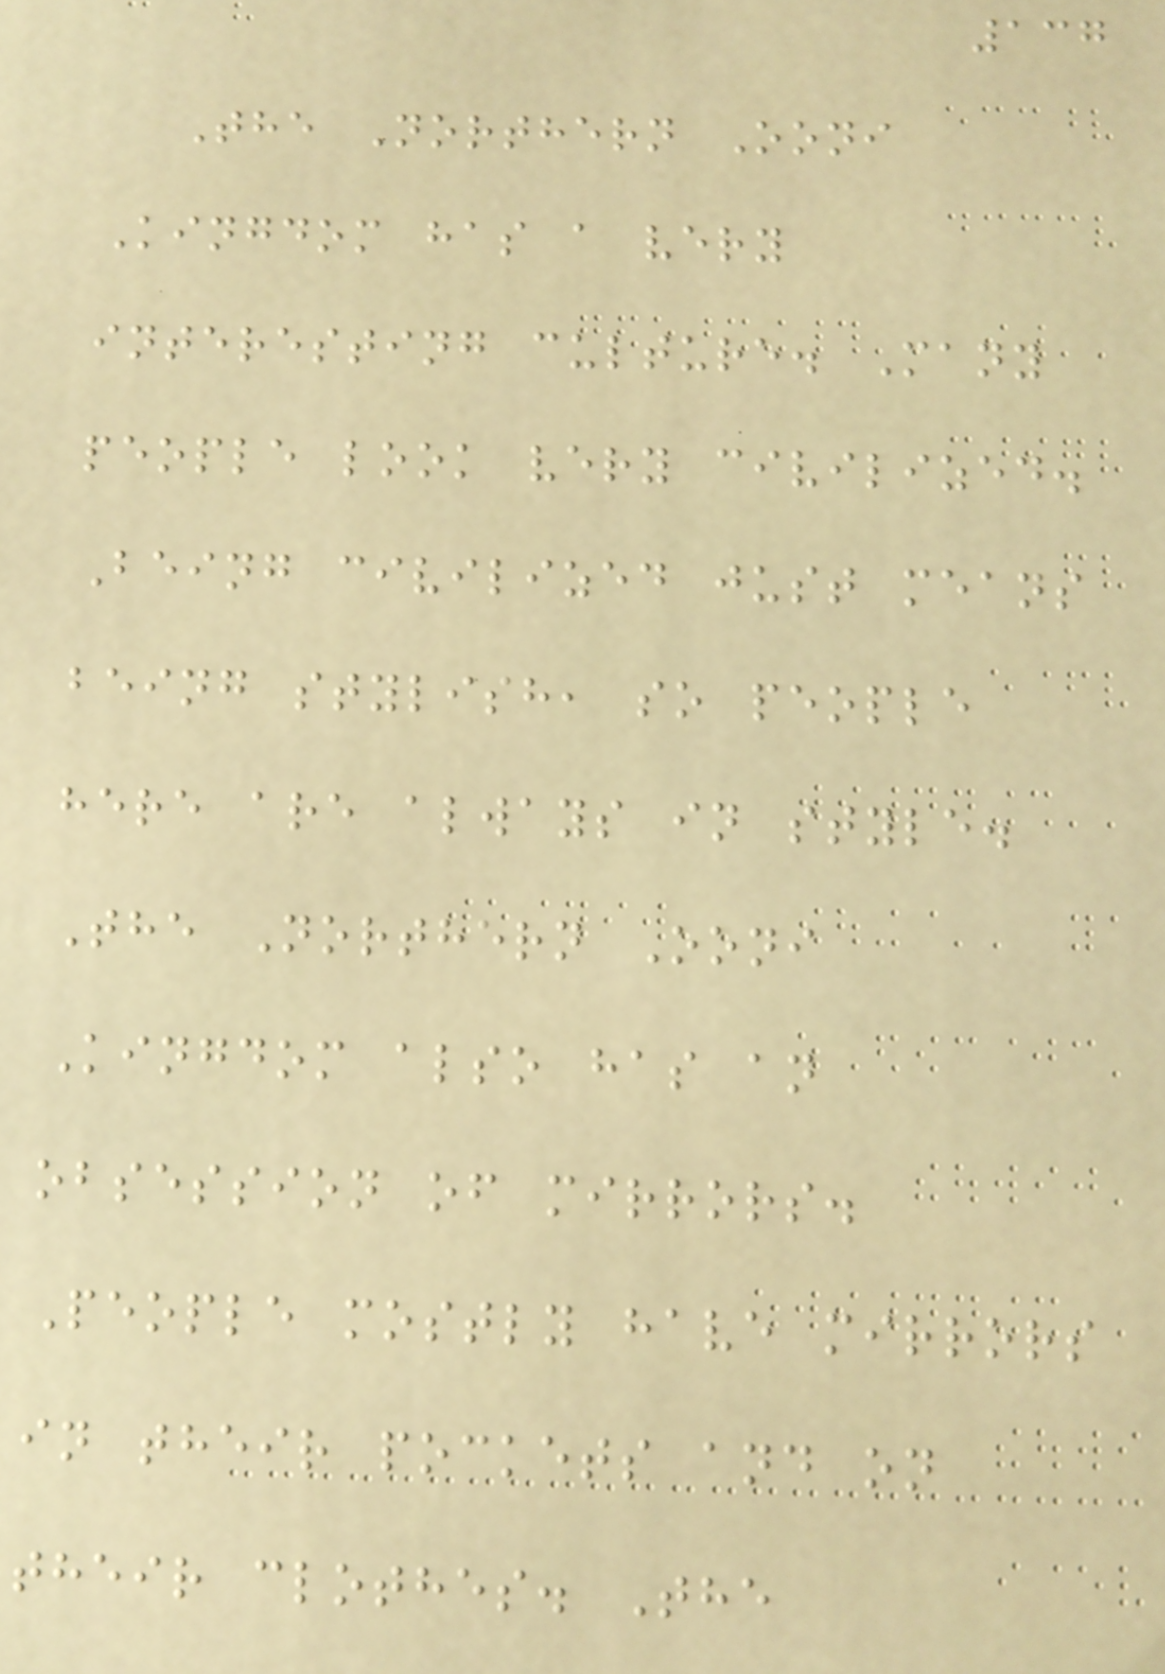137
The Northern Ooni
Kingdom has a very
interesting culture. Many
people look very civilized.
Being civilized just means
being stylish, so people
here are always in style.
The Northern Ooni
Kingdom also has an
obsession of mirrors.
People mostly have mirrors
in their pockets and on
their clothes. The
